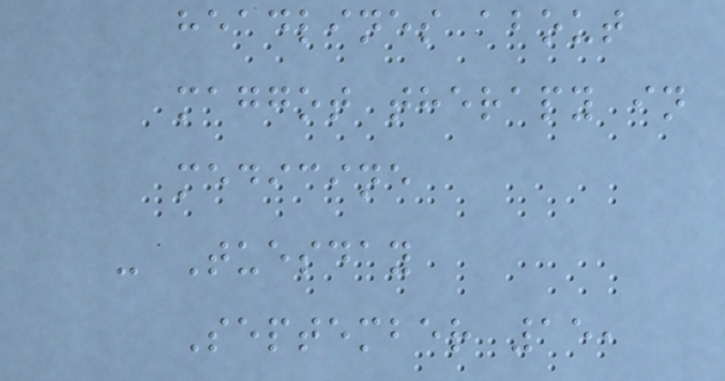headlines about
maggot therapy in
medicine
- Tuesday
September 15,
